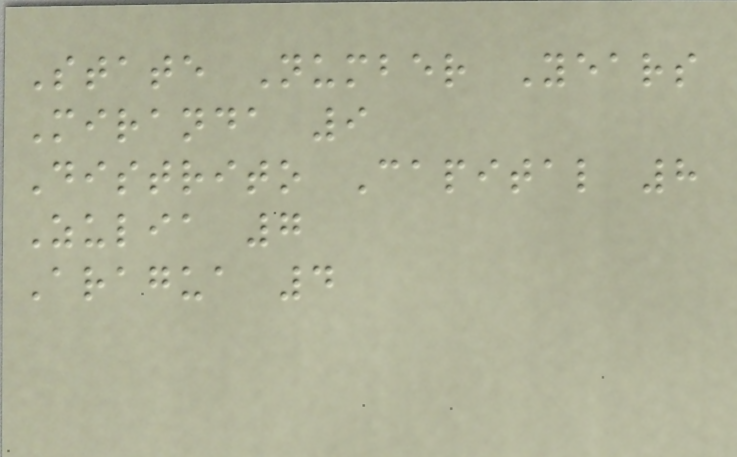State Number Years
Miranda 9
Distrito Capital 8
Zulia 7
Aragua 4
